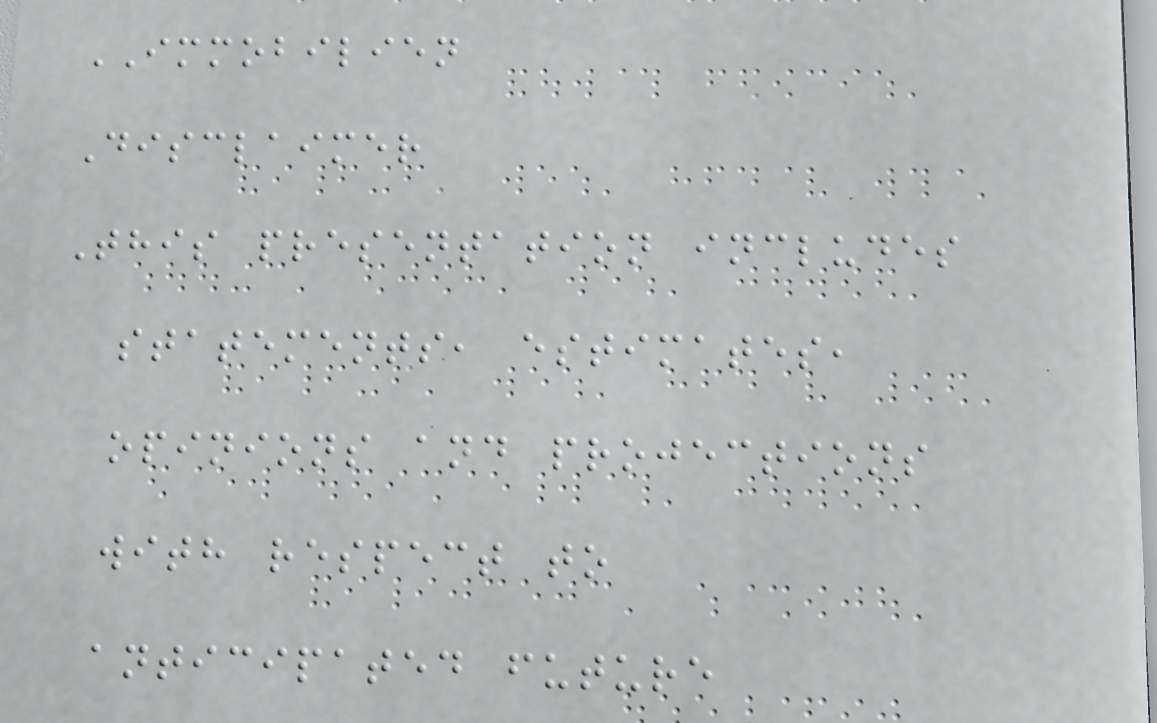IMMOBILIEN
Disclaimer
This presentation includes
statements, estimates,
opinions and projections
with respect to
anticipated future
